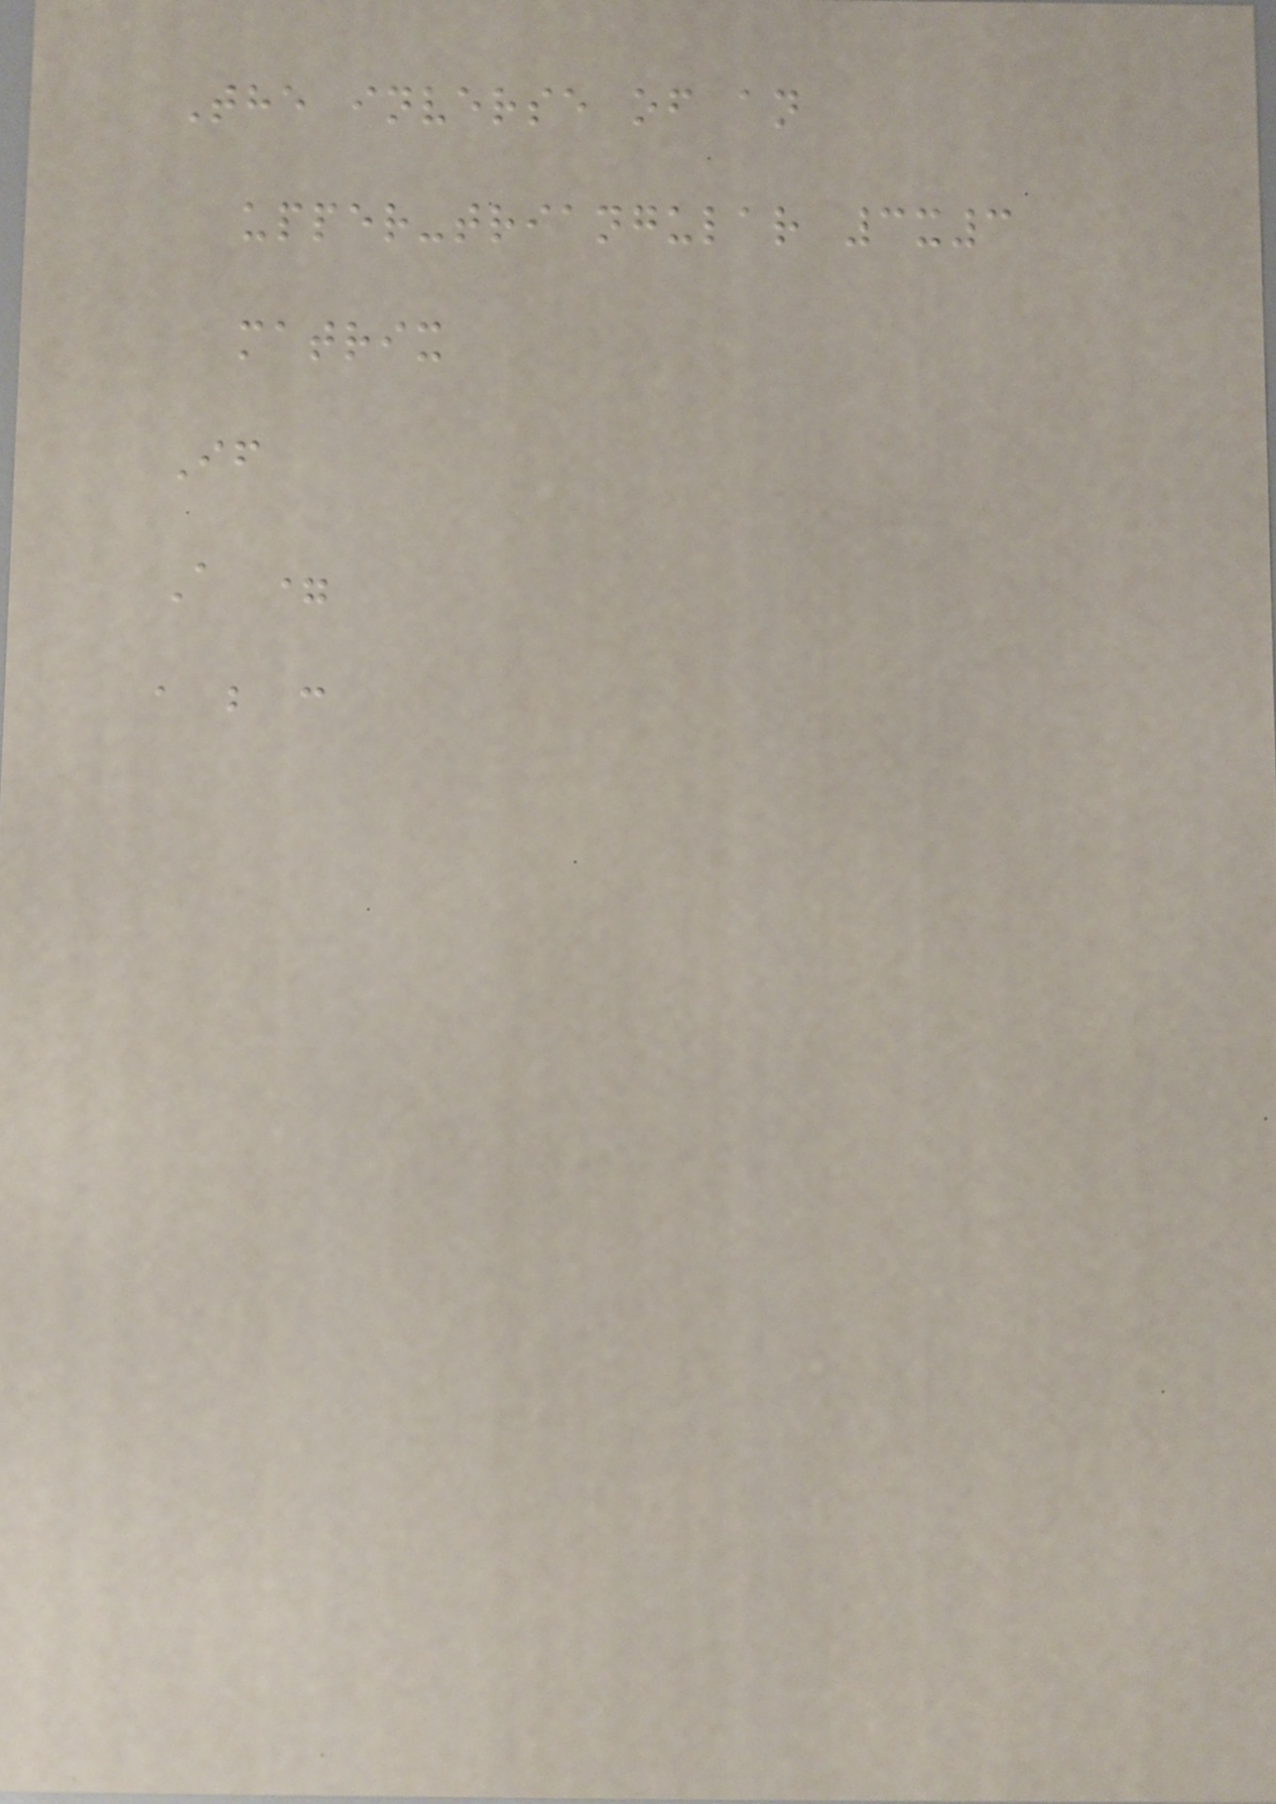The inverse of an
upper-triangular 3x3
matrix
If
A =
a b c
